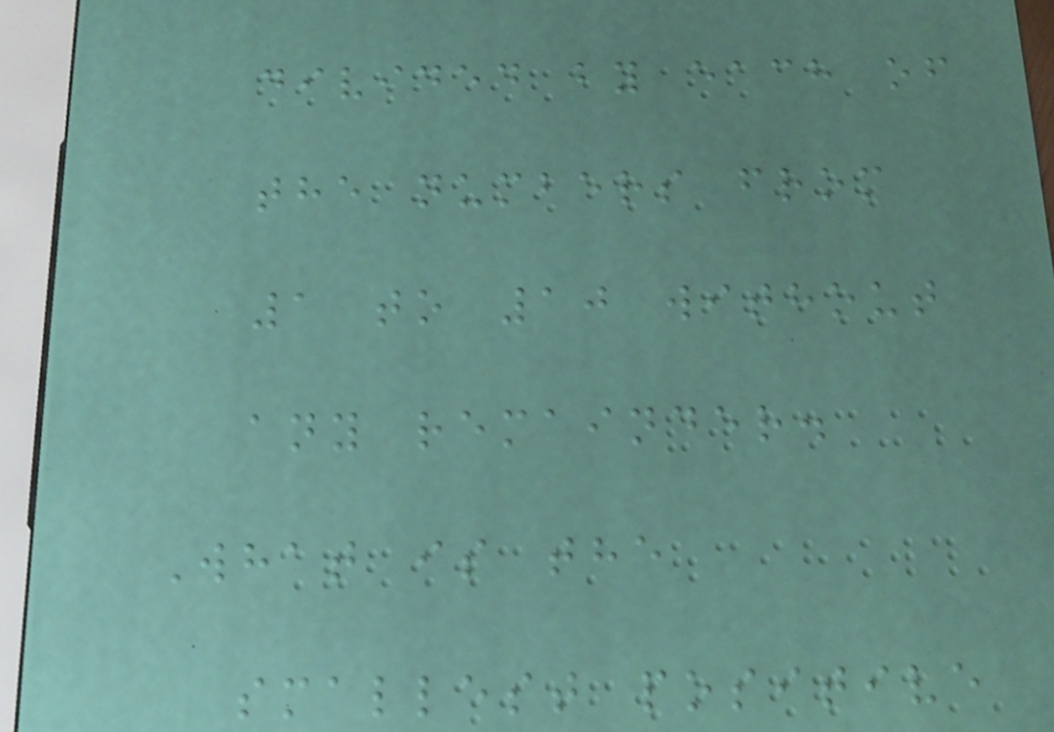divided by each of
the numbers from
1 to 10 without
any remainder.
What is the
smallest positive
